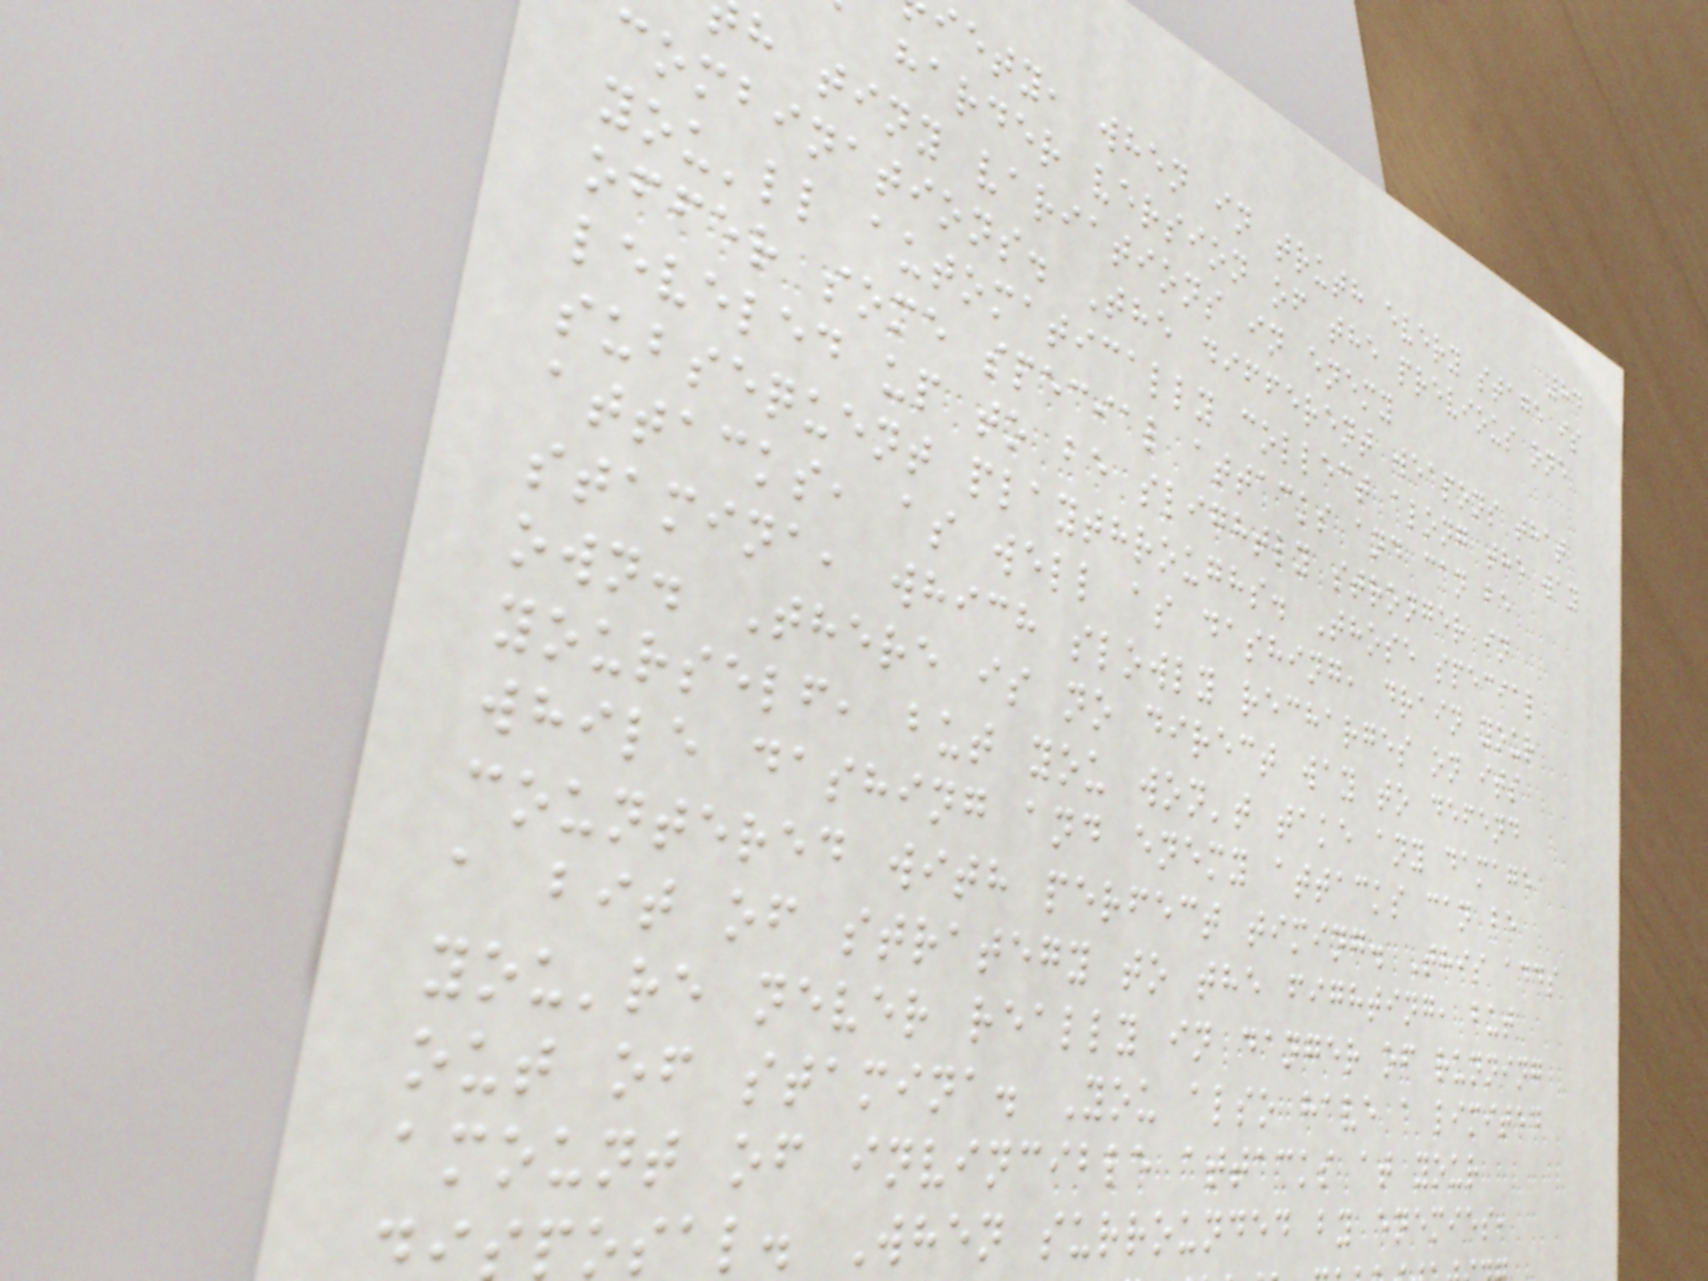84
iety, when in truth every stage is
harder version of the previous one
h tiny variations in enemy
combinations. The different weapons that
you'll automatically collect along the way
offer some special attacks and can be
leveled up to be slightly stronger in
subsequent playthroughs. Those special
attacks, as well as dashing, drain your
stamina, which slowly recharges on its
own. There is no direct way to defend
yourself, but you won't take any damage
while dashing and enemy attacks can be
countered with perfect timing. This adds
a bit of strategy to the fighting, but
you're never really in danger of running
out of stamina. You also have a limited
amount of invincible attacks at your
sposal. When surrounded by enemies,
